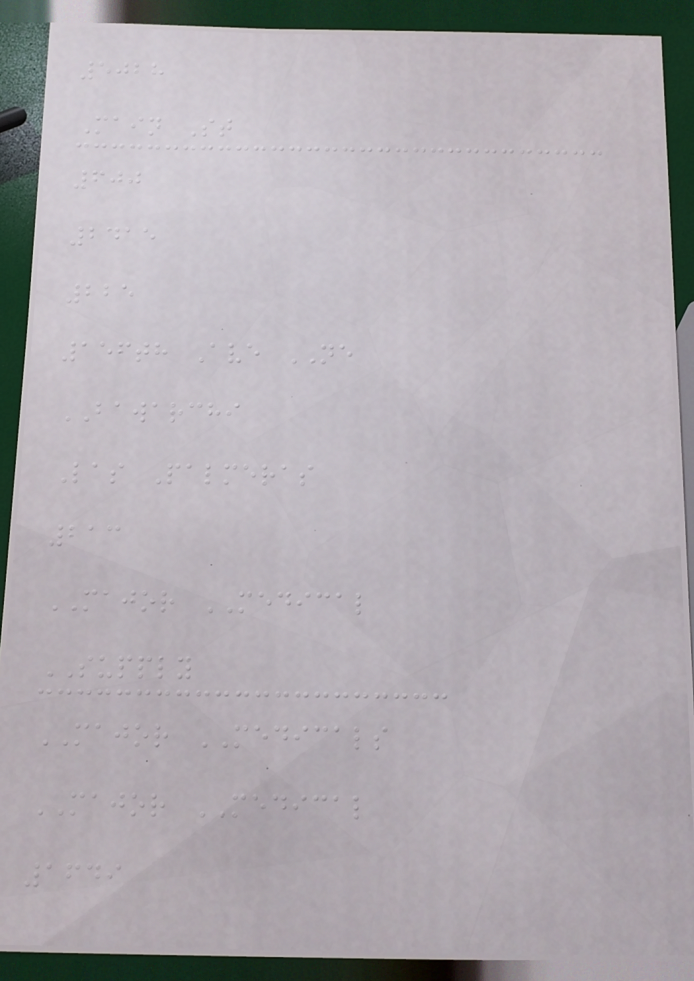5028
Main St
600
2415
225
156th Ave NE
BAWARCHI
Las Palmeras
213
MAJOR MEDICAL
SUPPLY
MAJOR MEDICALS
MAJOR MEDICAL
1649
